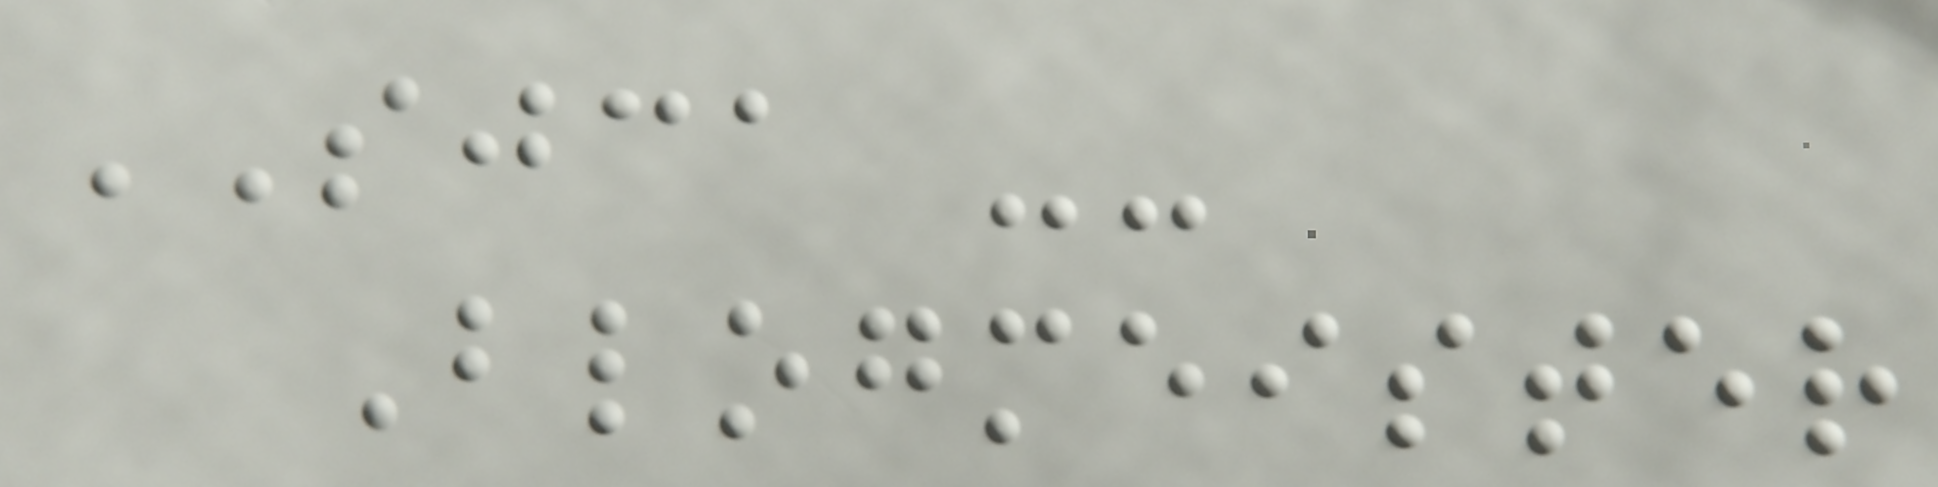SJCA --
Blogmeister
